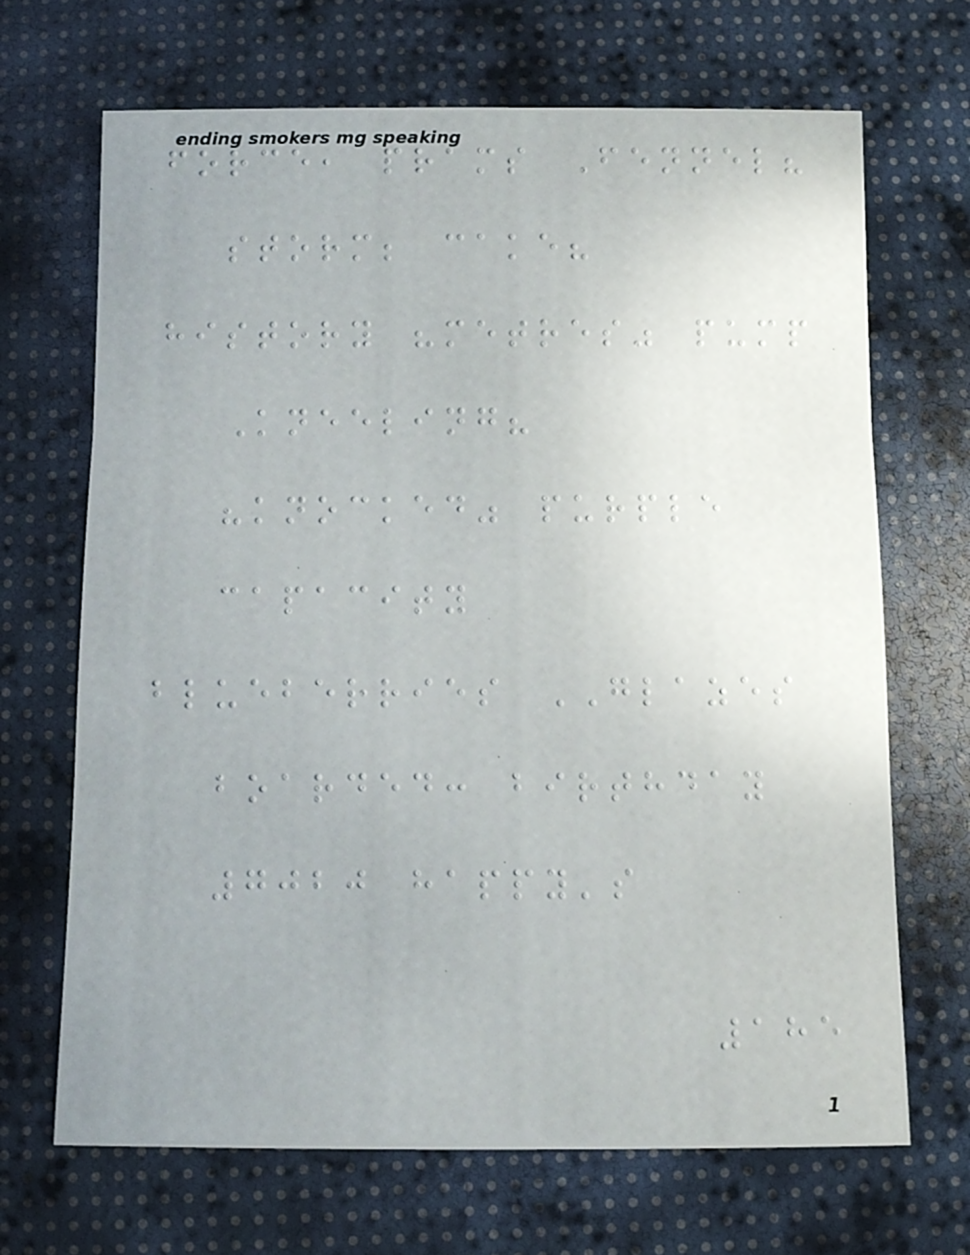force, prams Fennel?
storm; cake?
history "metres" pump
Kneeling?
"knocked" purple
capacity
blueberries GLAZES
boarded: birthday
7020 happy's
185
